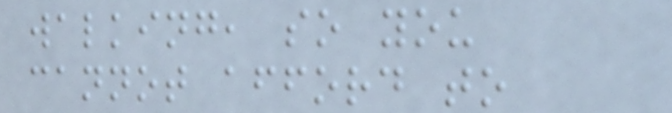walking, so you
cannot afford to
